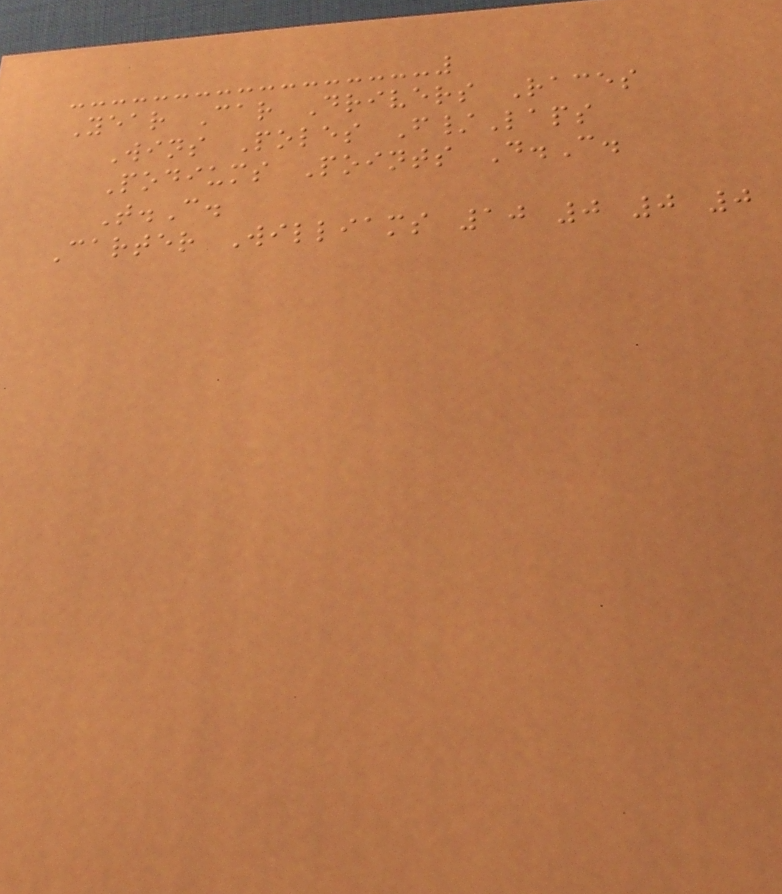Year Car Drivers Races
Wins Poles F/Laps
Podiums Points D.C.
T.C.
Carter Williams 10 0 0 0
